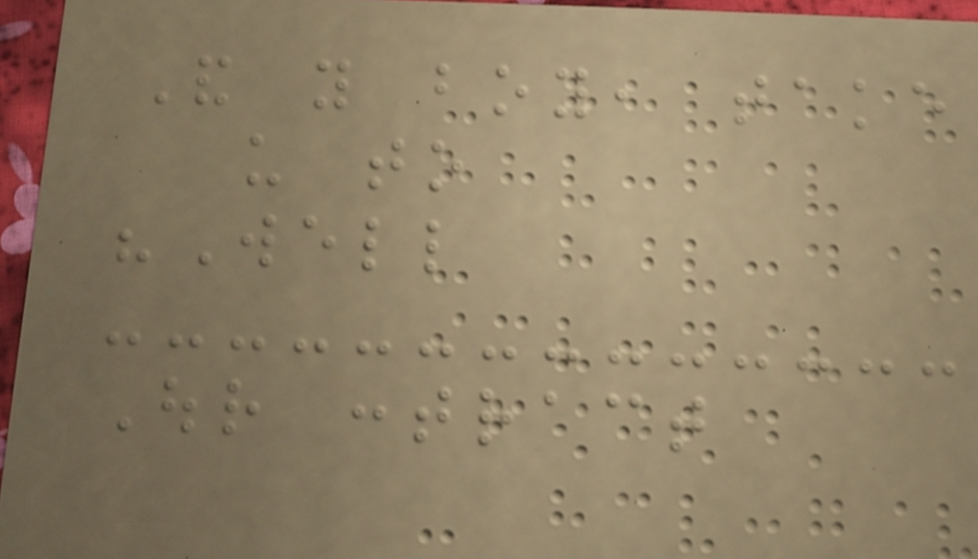And you boy, take
us to
"Well
Our contract
